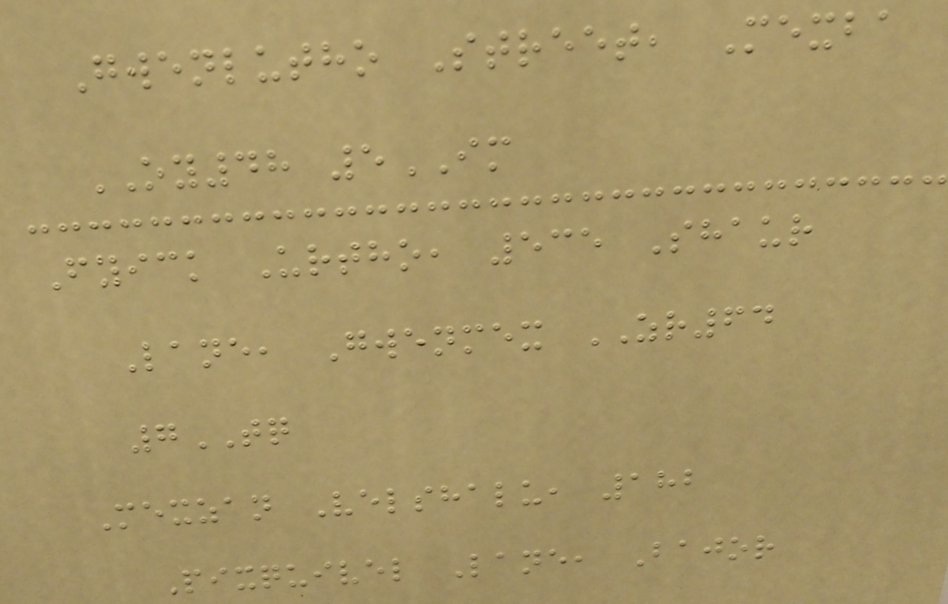Gwenlutho Street, Mexba
OY48 5IM
Fyick Urtho, 535 Shaur
Lane, Gwenmex ZR64
7TQ
Mexzan Velshalu, 182
Pixquivel Lane, Bajor
